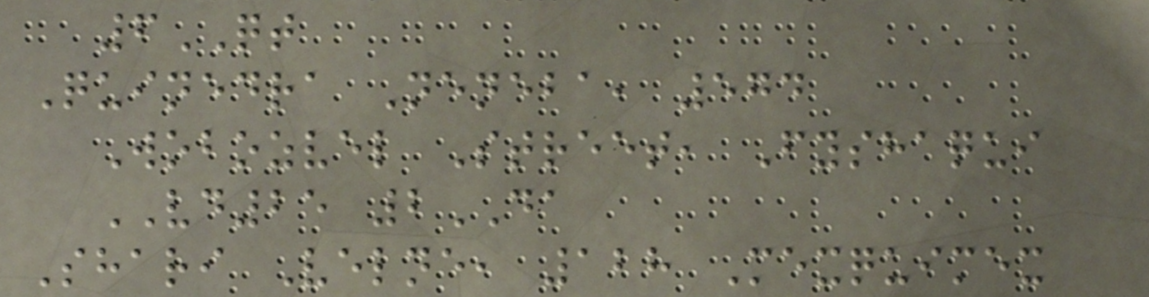6QT
Quinedra Neneba, 574
Wobozvel Street, Fyshaqui
VD25 2DA
Shari Velne, 128 Mexquimex
